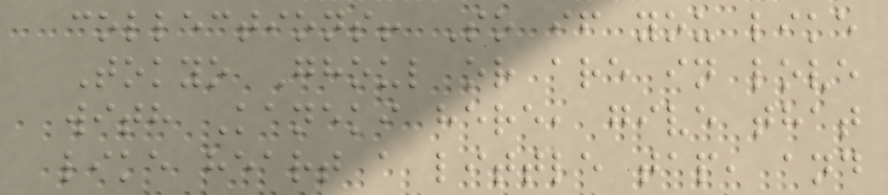collections! So if you like
Tokyo Ghoul or are in love
with Kaneki here, give that
like heart a little tap, and
